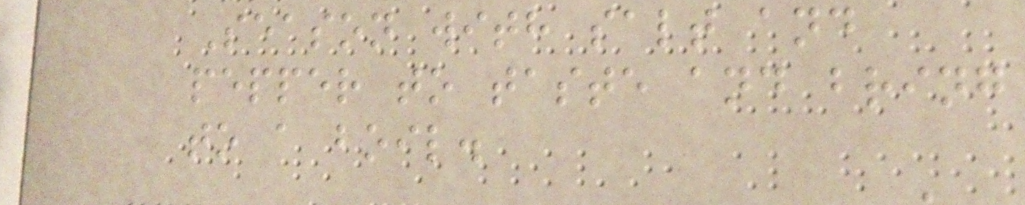Season with salt and
pepper to taste and bring
to a boil.
